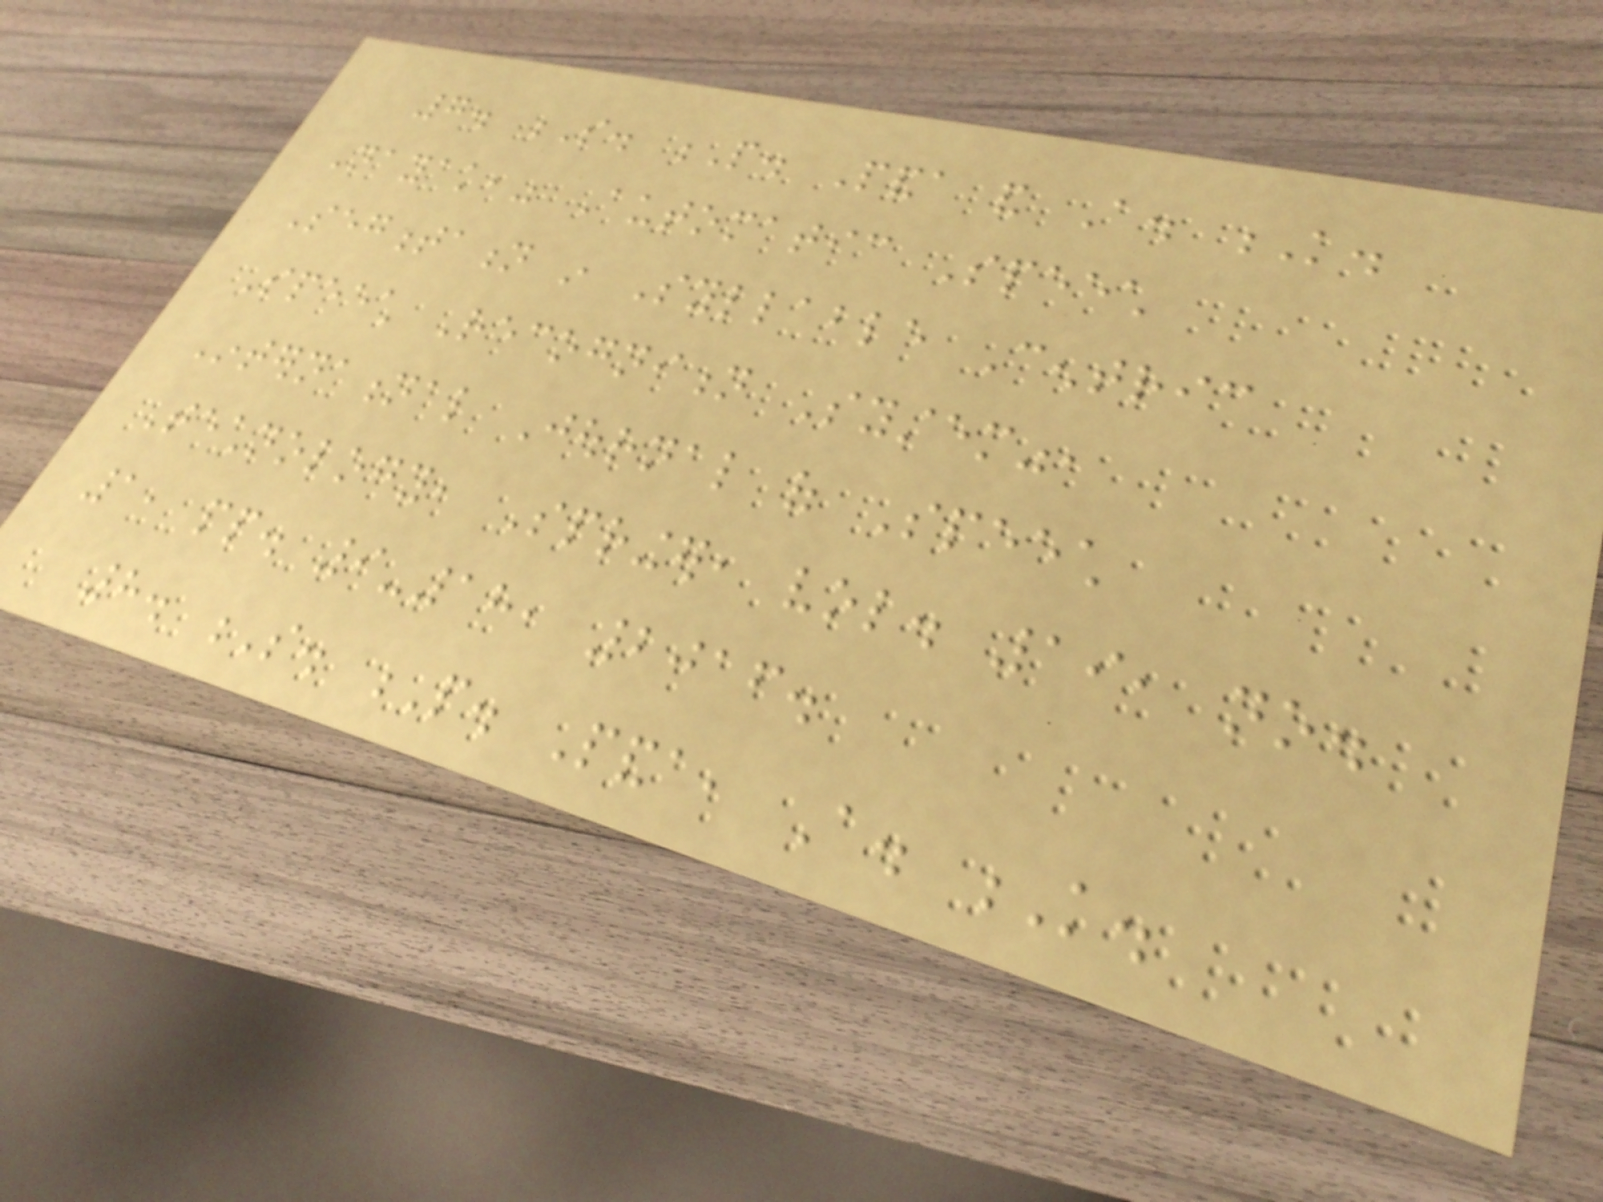7. S. P. Panda and A. K.
Nayak," Automatic Speech
Segmentation in Syllable Centric
Speech Recognition System",
International Journal of Speech
Technology, Springer, vol. 19, no.
1, pp. 9-18, 2016.
8. S. P. Panda, A. K.
